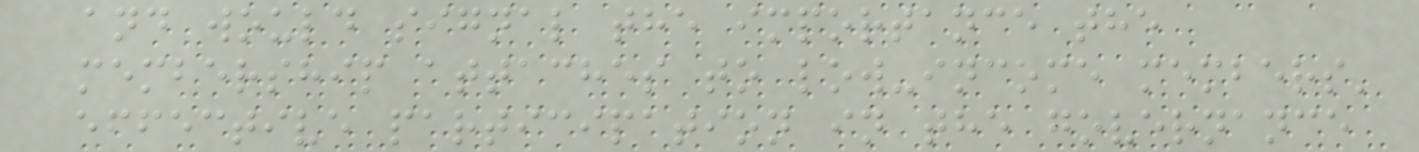and would signal the importance the
membership attaches to low-income members'
effective participation in the governance
